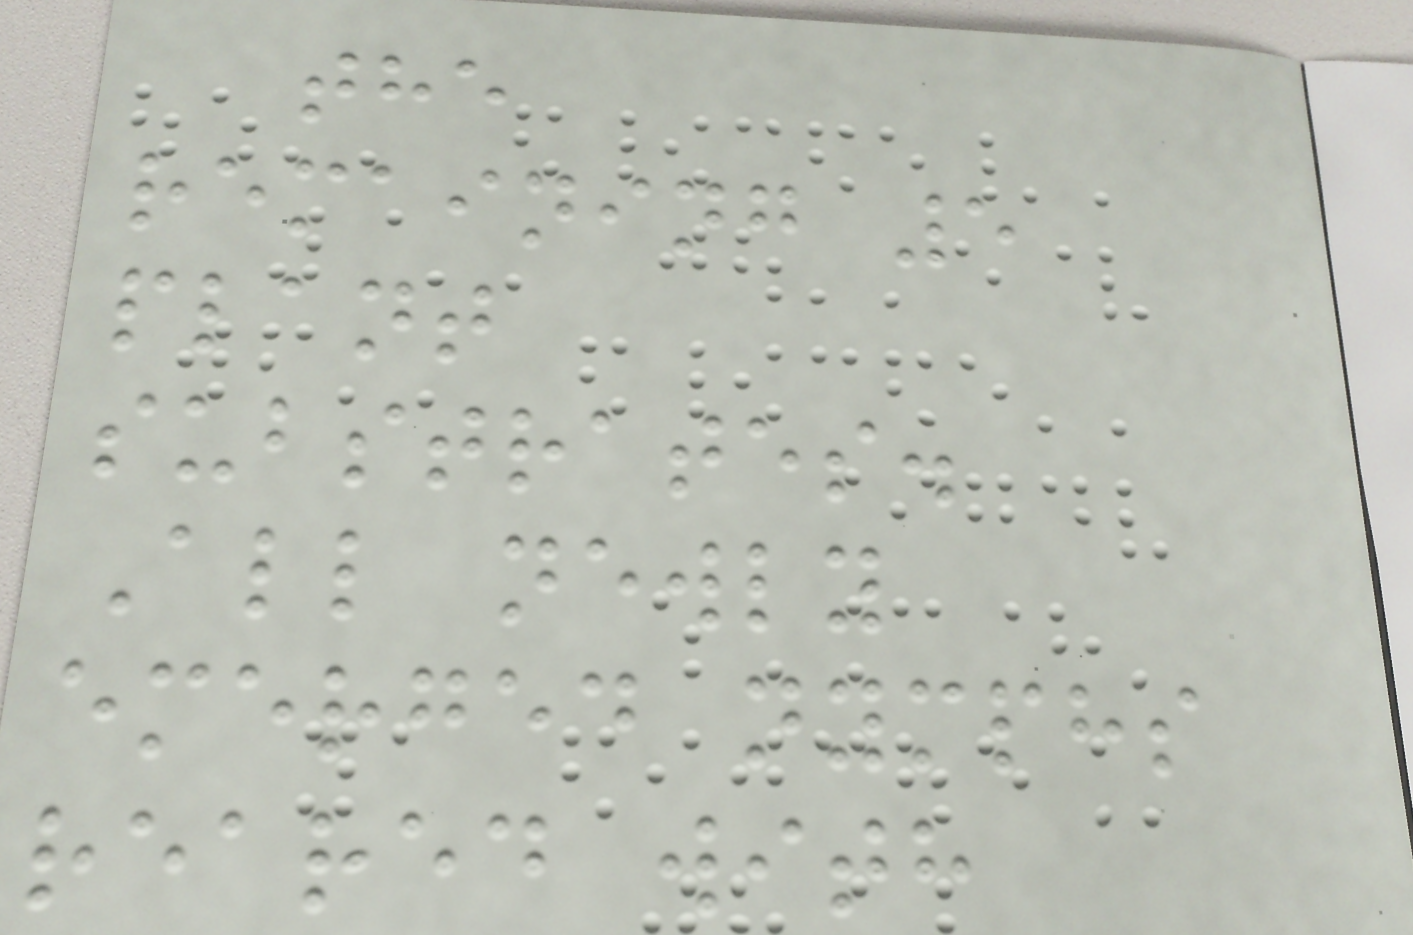the
remaining 5
plant
substrates.
All newly
emerged nymphs
reared with
